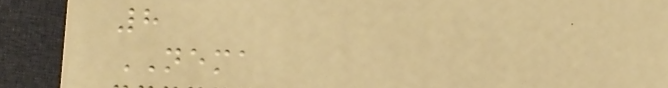8
NEMA
